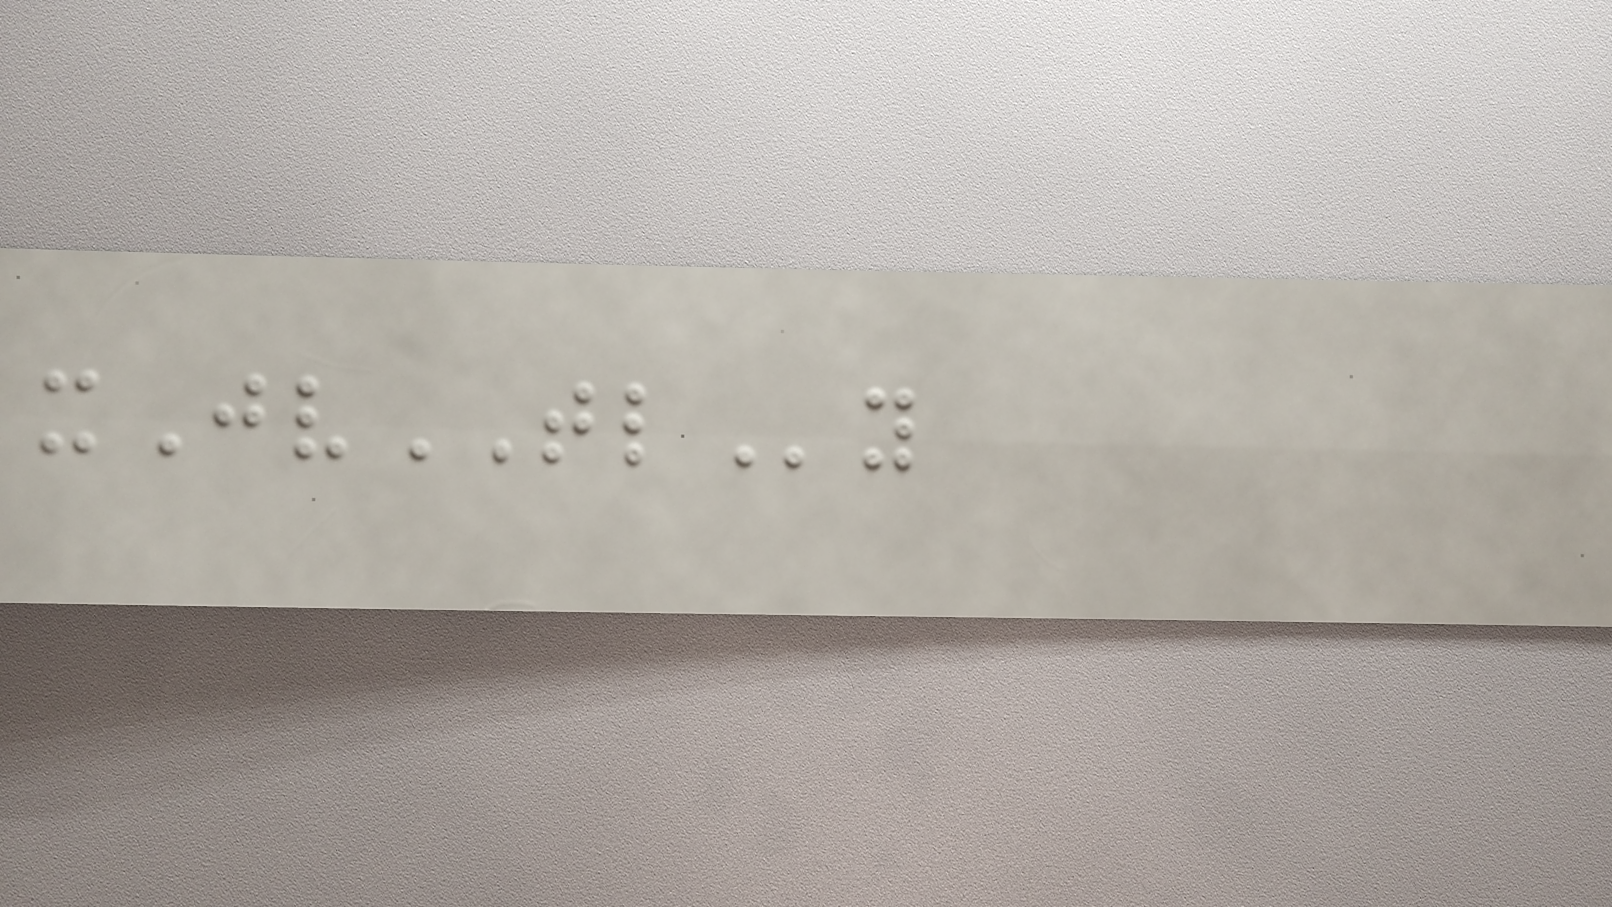xJvTLy
